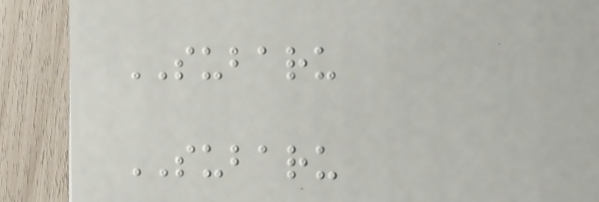SUBARU
SUBARU
